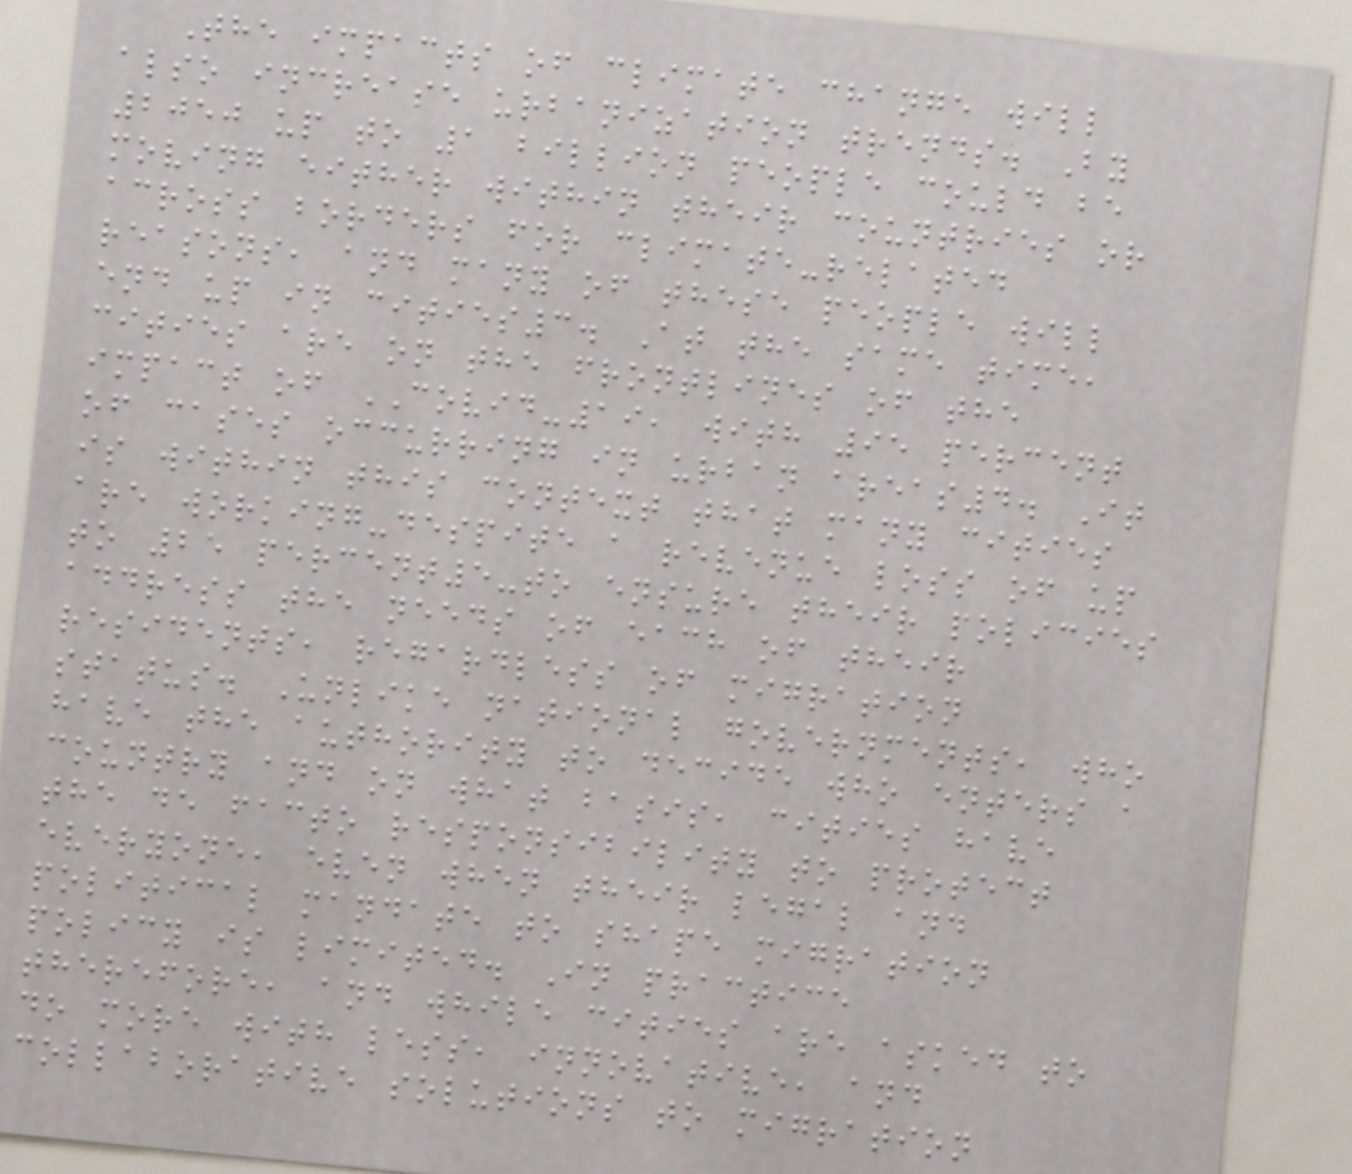The impacts of climate change will
also increase urbanization trends. By
2050 up to 1 billion people could be
moving either within their countries or
across borders for climate-related
reasons, and many of these people will
end up in cities3. At the same time,
cities are on the frontlines of the
impact of COVID-19, with 95 percent
of cases occurring in urban areas4. It
is within this context that many cities
are working-despite a revenue loss of up
to 25 percent5-to ensure their policies
address the needs of each of their
residents, regardless of migration
status. Unlike national governments, who
have the authority to decide who enters a
country and on what basis, cities have
the de facto responsibility to protect
everyone, even when their legal and
political mandate to shape migration
policy is limited. In practice
therefore, and while cities are asked to
do more with less, innovative, and
collaborative solutions to migration
